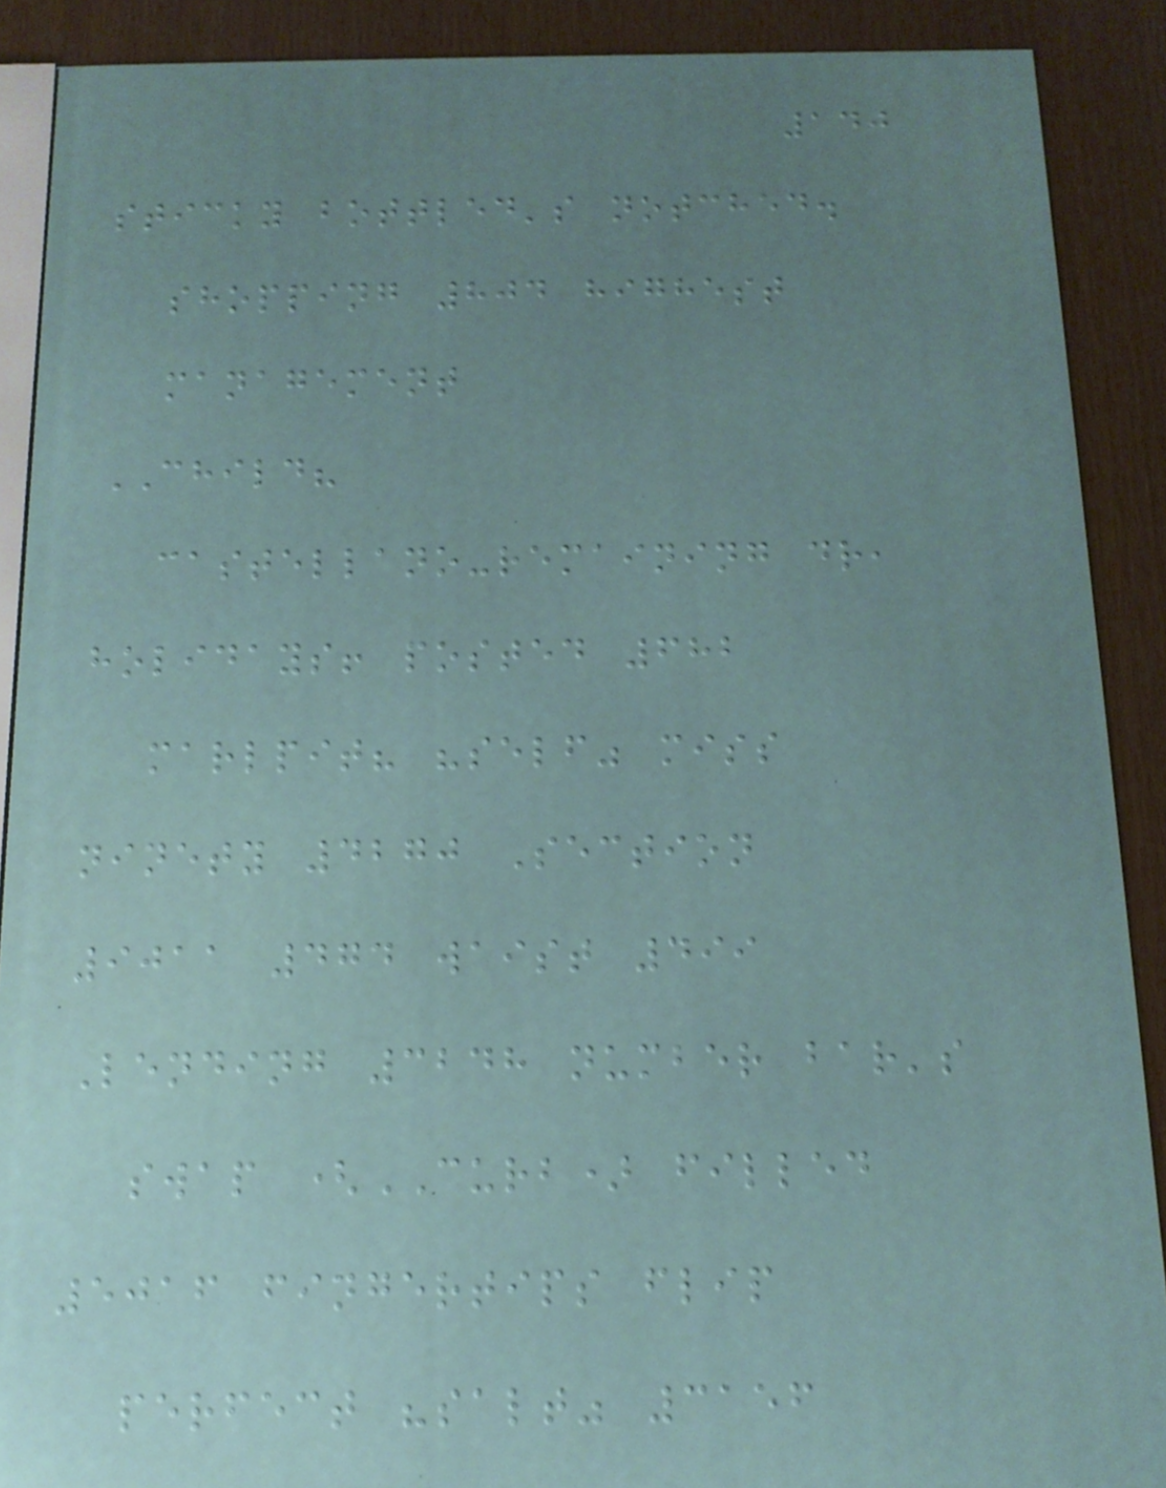140
sticky bottled's notched.
shopping 804 highest
management
CHILD?
castellano-remaining dr,
holidays! posted 682
marlpit? "self" miss
ninety 4270 Section
9011 474 waist 499
Lending 3248 number bar's
swap (CURB) filled
5016 fingertips flip
perfect "salt" 3156
